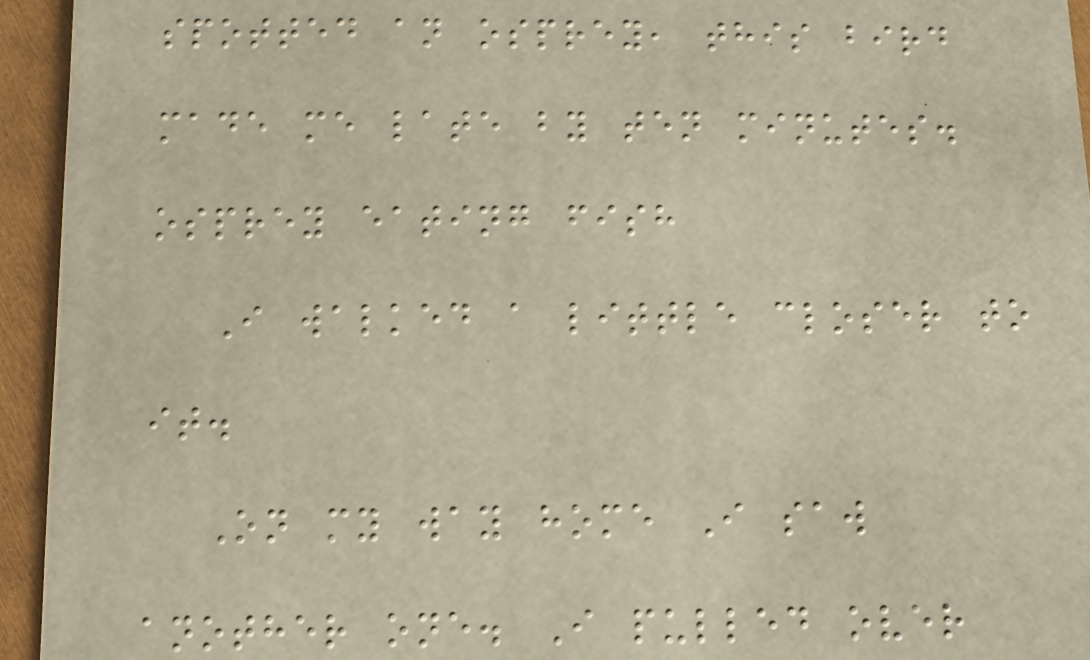spotted an osprey, this bird
made me late by ten minutes.
osprey eating fish
I walked a little closer to
it.
On my way home I saw
another one. I pulled over
